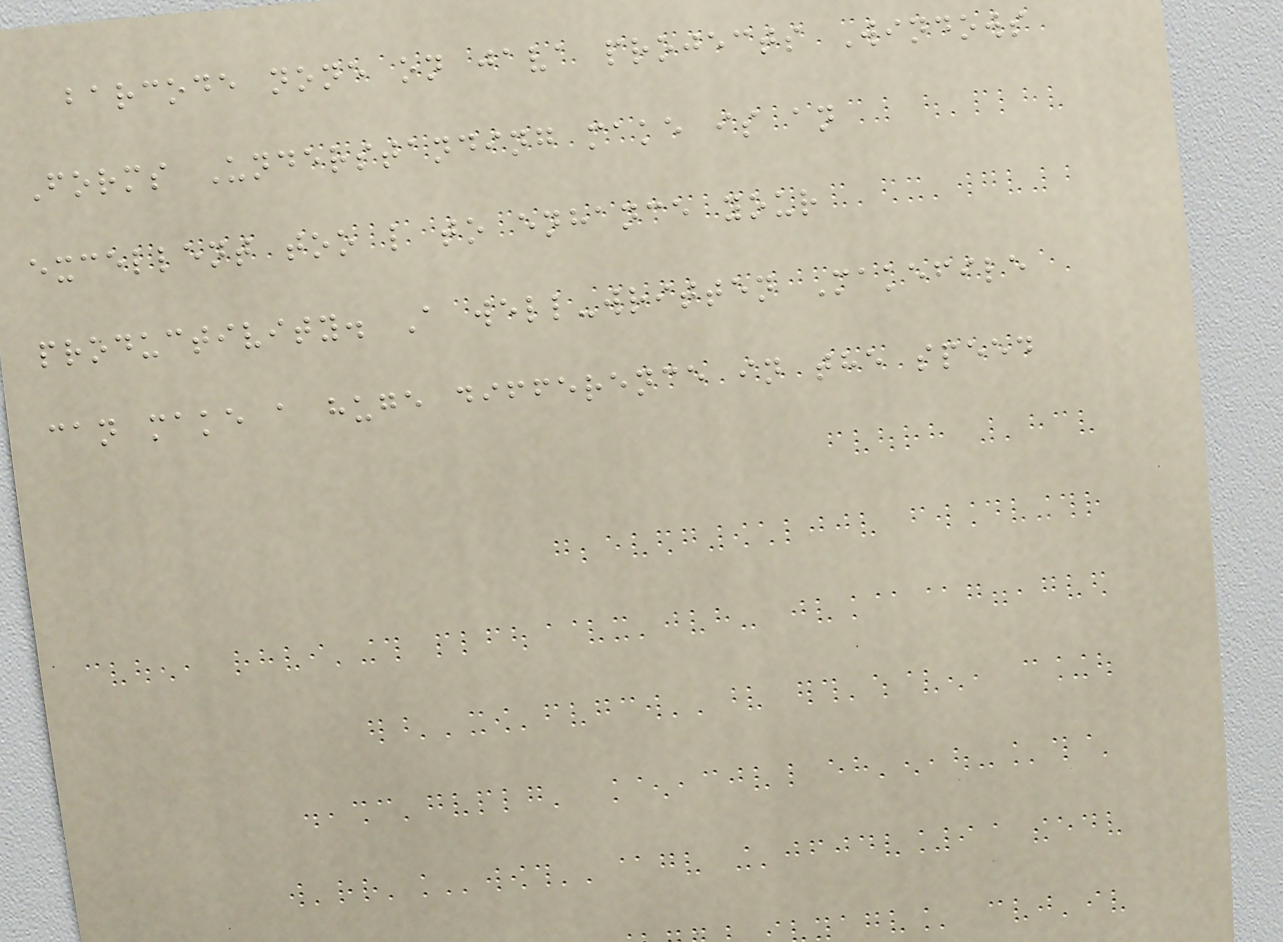barcode none on java projects Windows
Forms Understanding make is an
excellent too l to enhance your
productivity. A well-written Makefile
can make a huge difference in the speed
